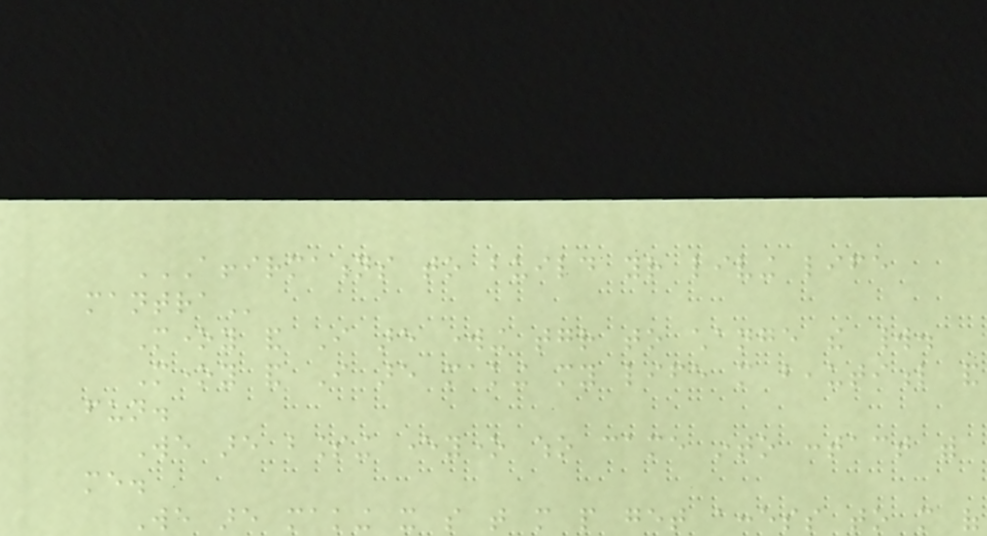AFFIRMATIONS TO BUILD YOUR LIVING LIFE
MANTRA
Money and I are working together to change the world.
Money and I are making my life more beautiful and
fun.
We are blessing everyone who came into contact with
me.
We are making it so that more people get access to more of
